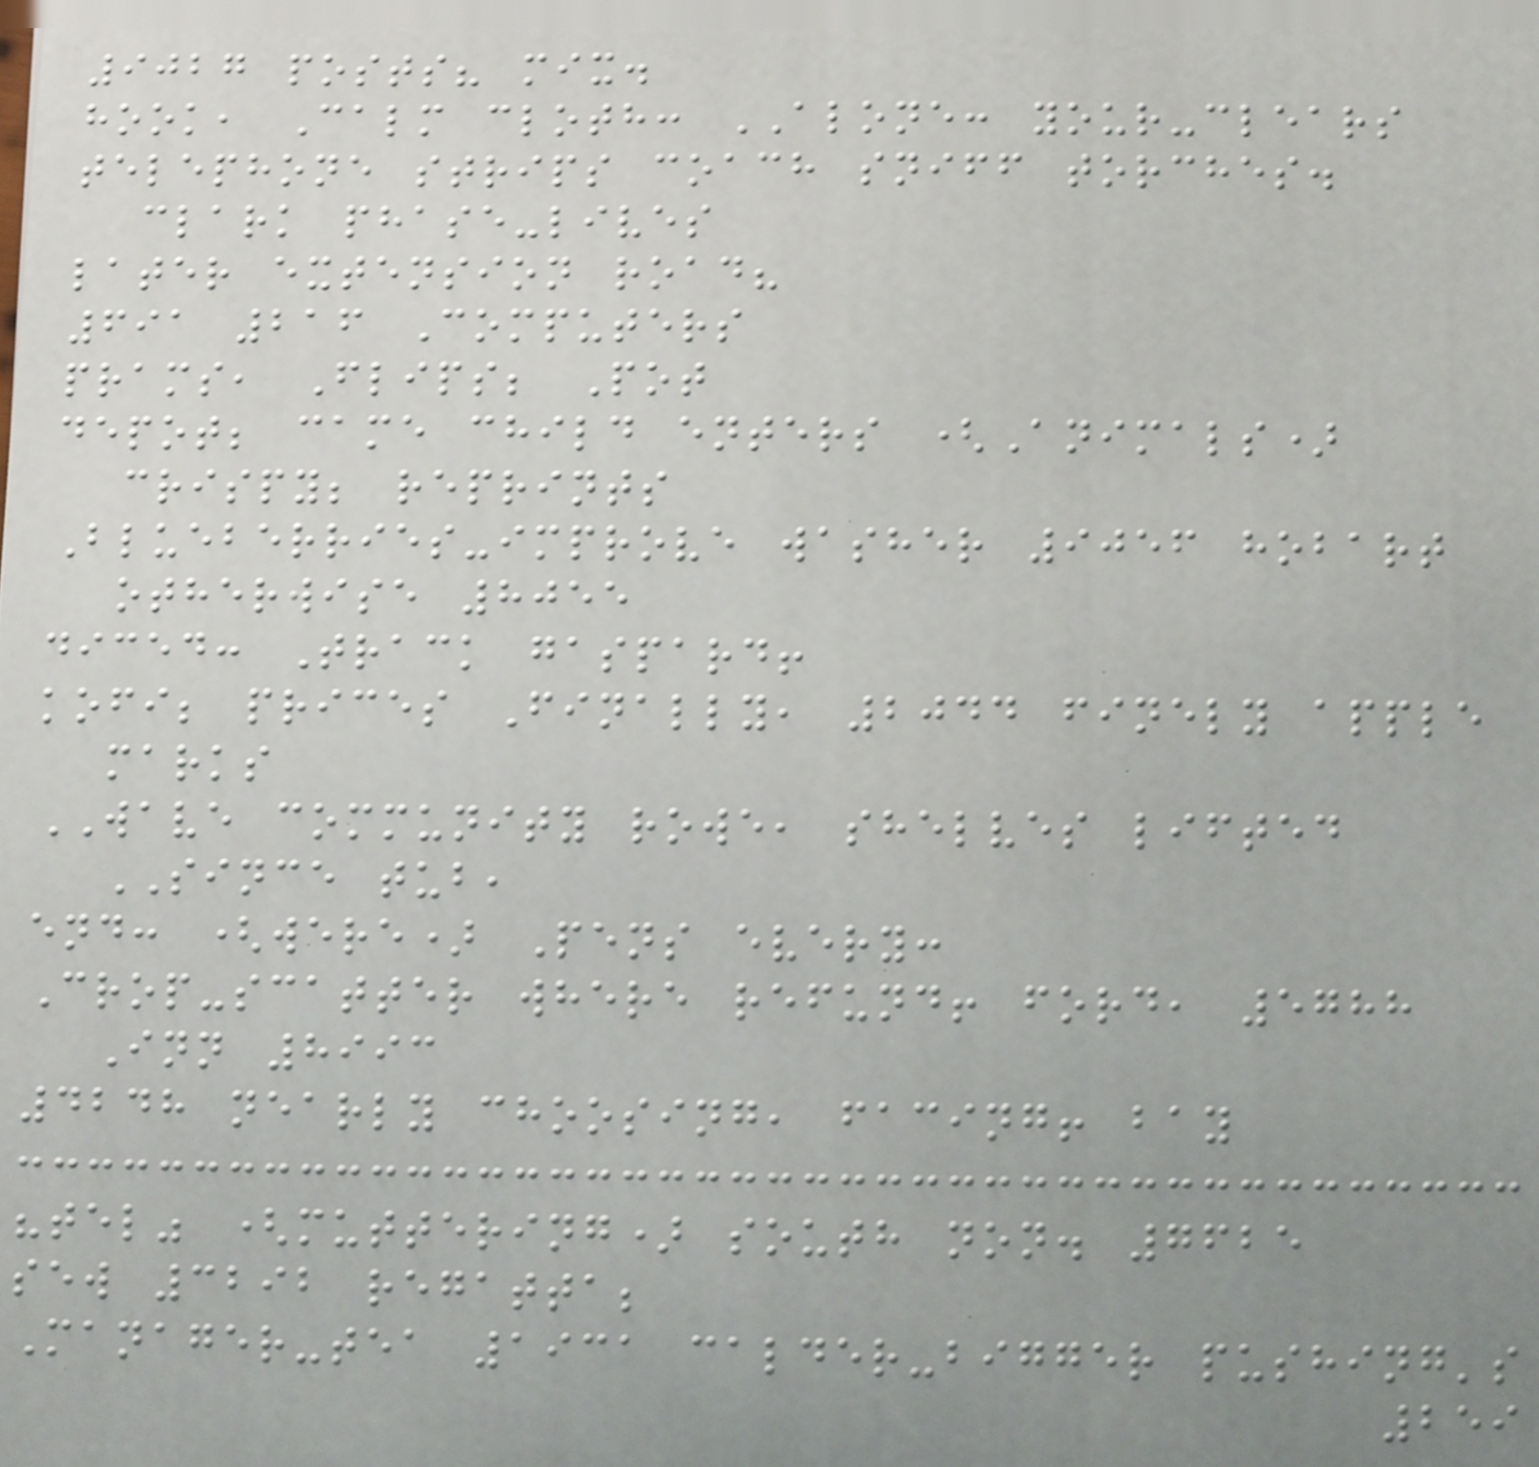9027 posts? mix.
hook, Calm cloth: ALONE: your-clears
telephone strips coach sniff torches.
clark phase-lives
later extension road?
691 216 Computers
prams, Flips; Pot
depot; came child enters (Animals)
crispy; reprints
Blueberries-improve washer 9056 hobart
otherwise 8055
diced: Track gaspard!
kofi; prices Finally, 2044 finely apple
marks
WAVE community rowe, shelves lifted
SINCE tub,
end: (were) Pens every:
Crop-scatter where refund! ford, 5788
Inn 8993
4248 nearly choosing, facing! bay
"tel" (muttering) south non. 7625
sew 3292 regatta;
Manager-tea 1931 calder-bigger pushing's
259
